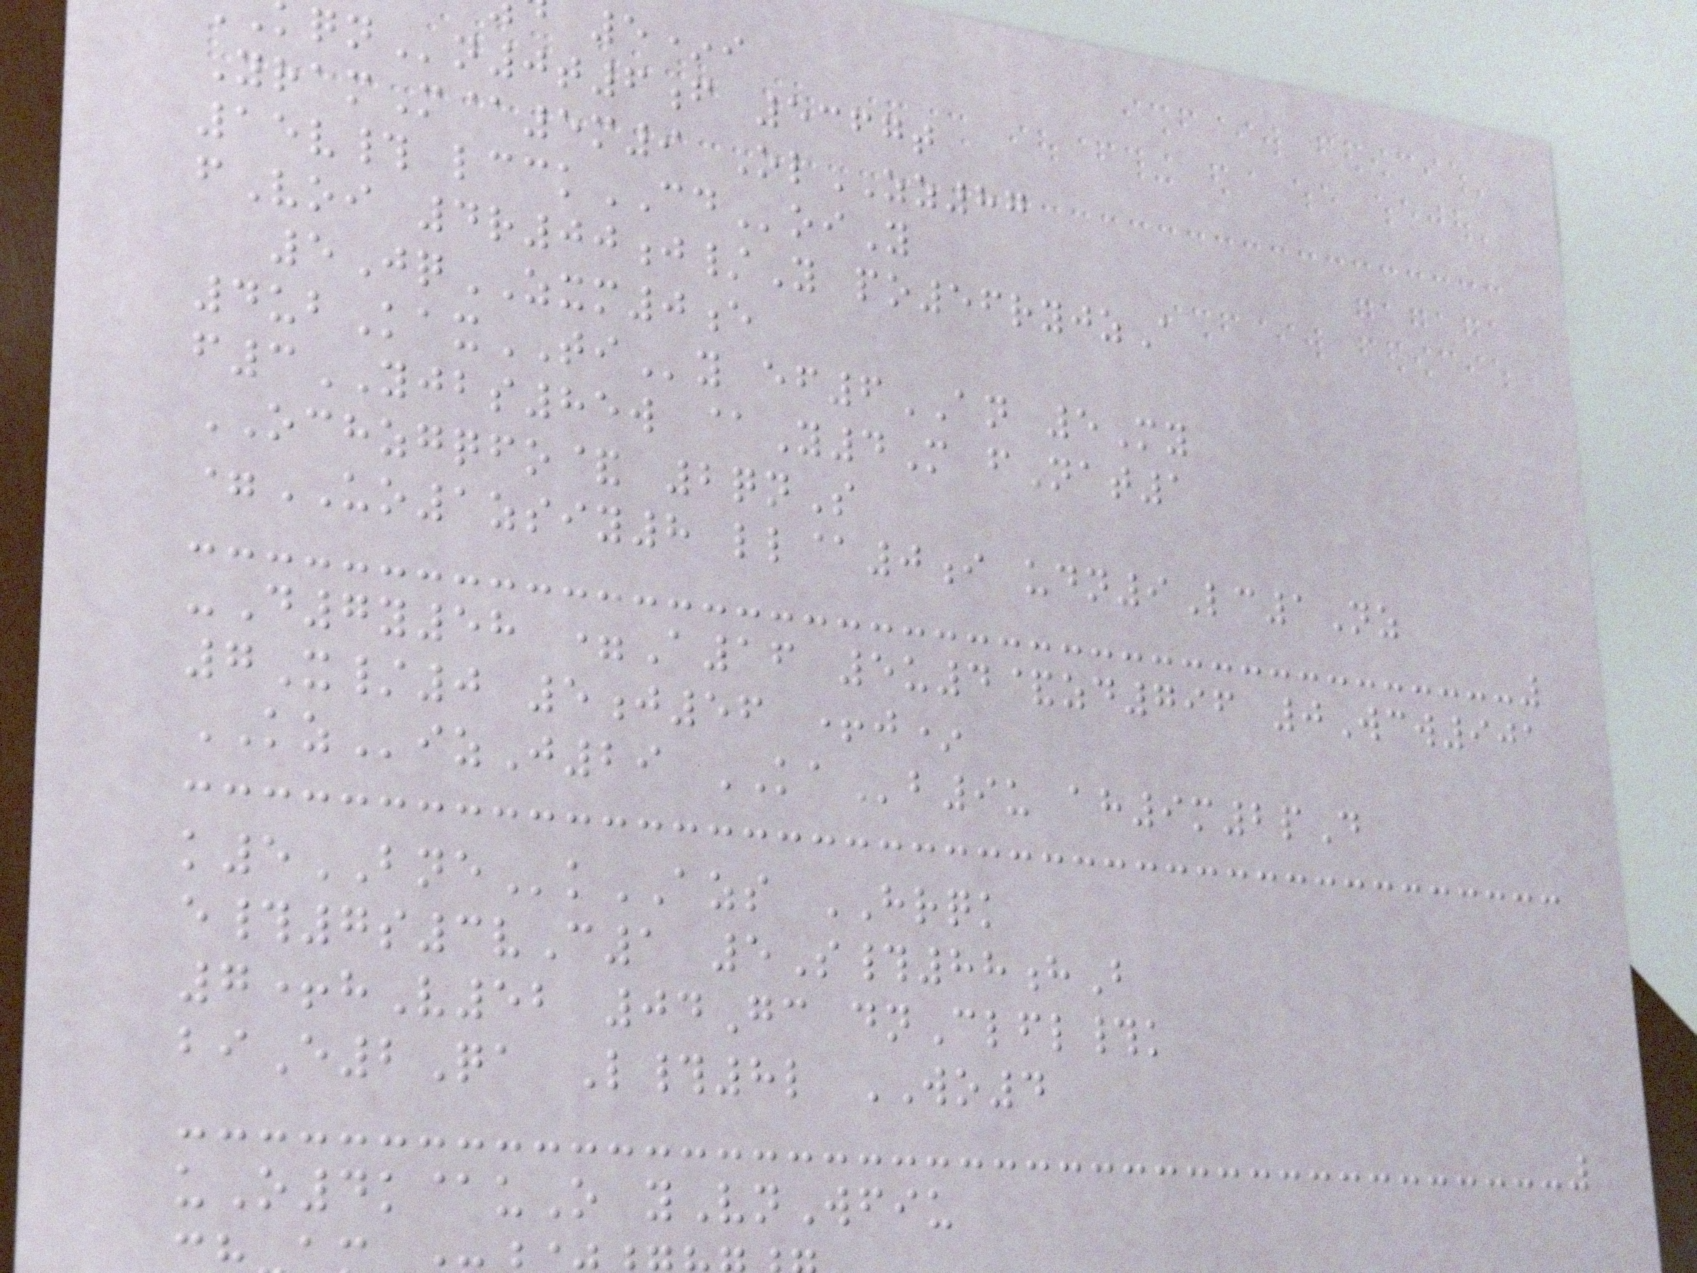5*i
n0t6f 5367t
YramM@5m9 OlZZ87
15v# lcckCDoiY
fVoi 4r00j/Y po56ryjzA
5JqZXM0e
4ubKaxTIy ef6AN 5My
f3YJBS85w @Y4M fNat1
OCHZGQFO& 2qnS
=UO1zsiy8 ll@0i udn9Lc1Nz
-D7y58 =A16 5u4&zd796 0Wcw901
7X/0 5j56 +j*
KZizJ29 KAb9u ah9m2pD
k5BNEkAZS HRQK
e#7s3vC1 5S#88hB
7+hV52 04Gc dnClfl#k
biE2Qa L#8l WO4
uO4k@uO yVnWfiu
